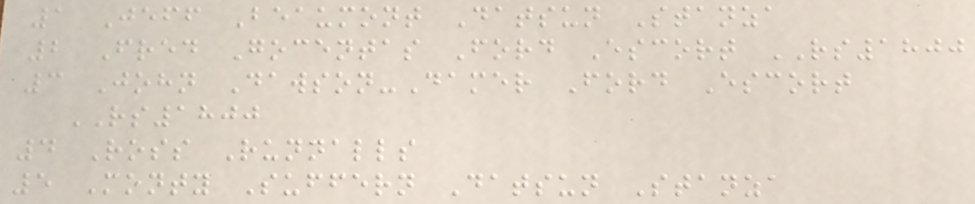1 Jeff Beaumont Datsun Stanza
2 Fred Gocentas Ford Escort RS1800
3 John Dawson-Damer Ford Escort
RS1800
4 Ross Runnalls
5 Monty Suffern Datsun Stanza
